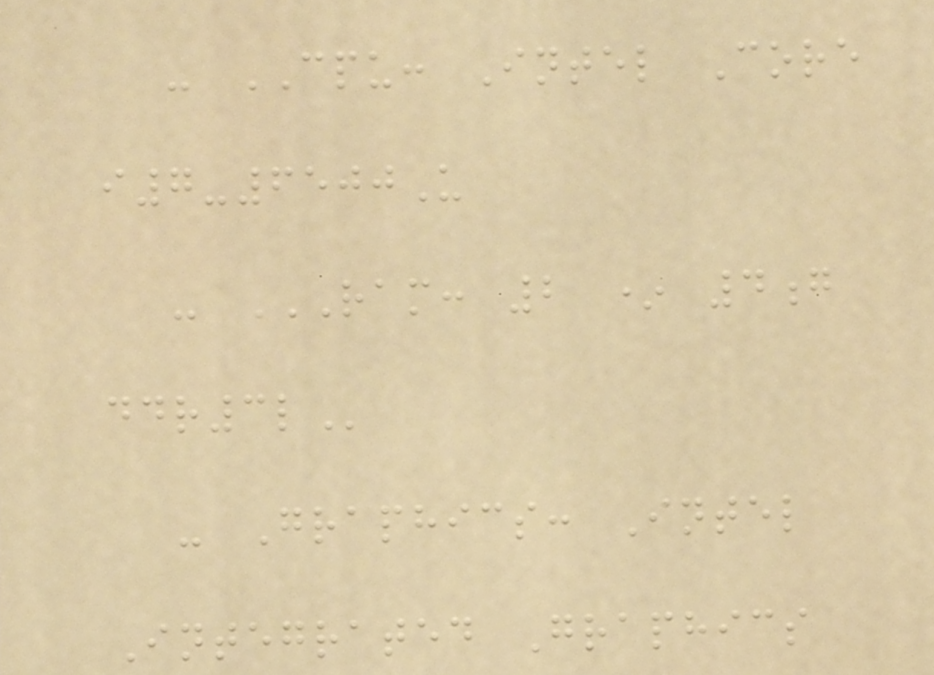- CPU: Intel Core
i7-6500U
- RAM: 2 * 4G
DDR3L
- Graphics: Intel
Integrated Graphics
